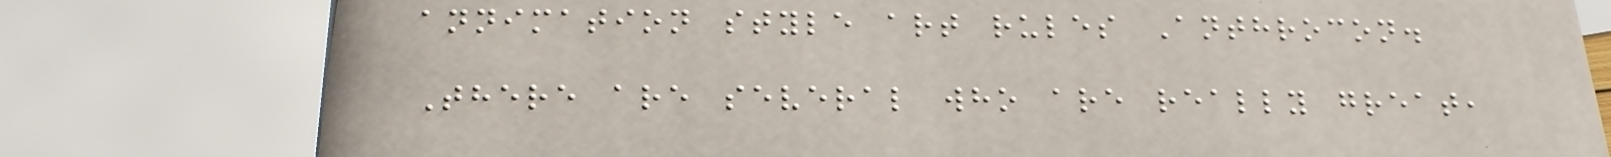annimation style art rules Anthrocon.
There are several who are really great,
